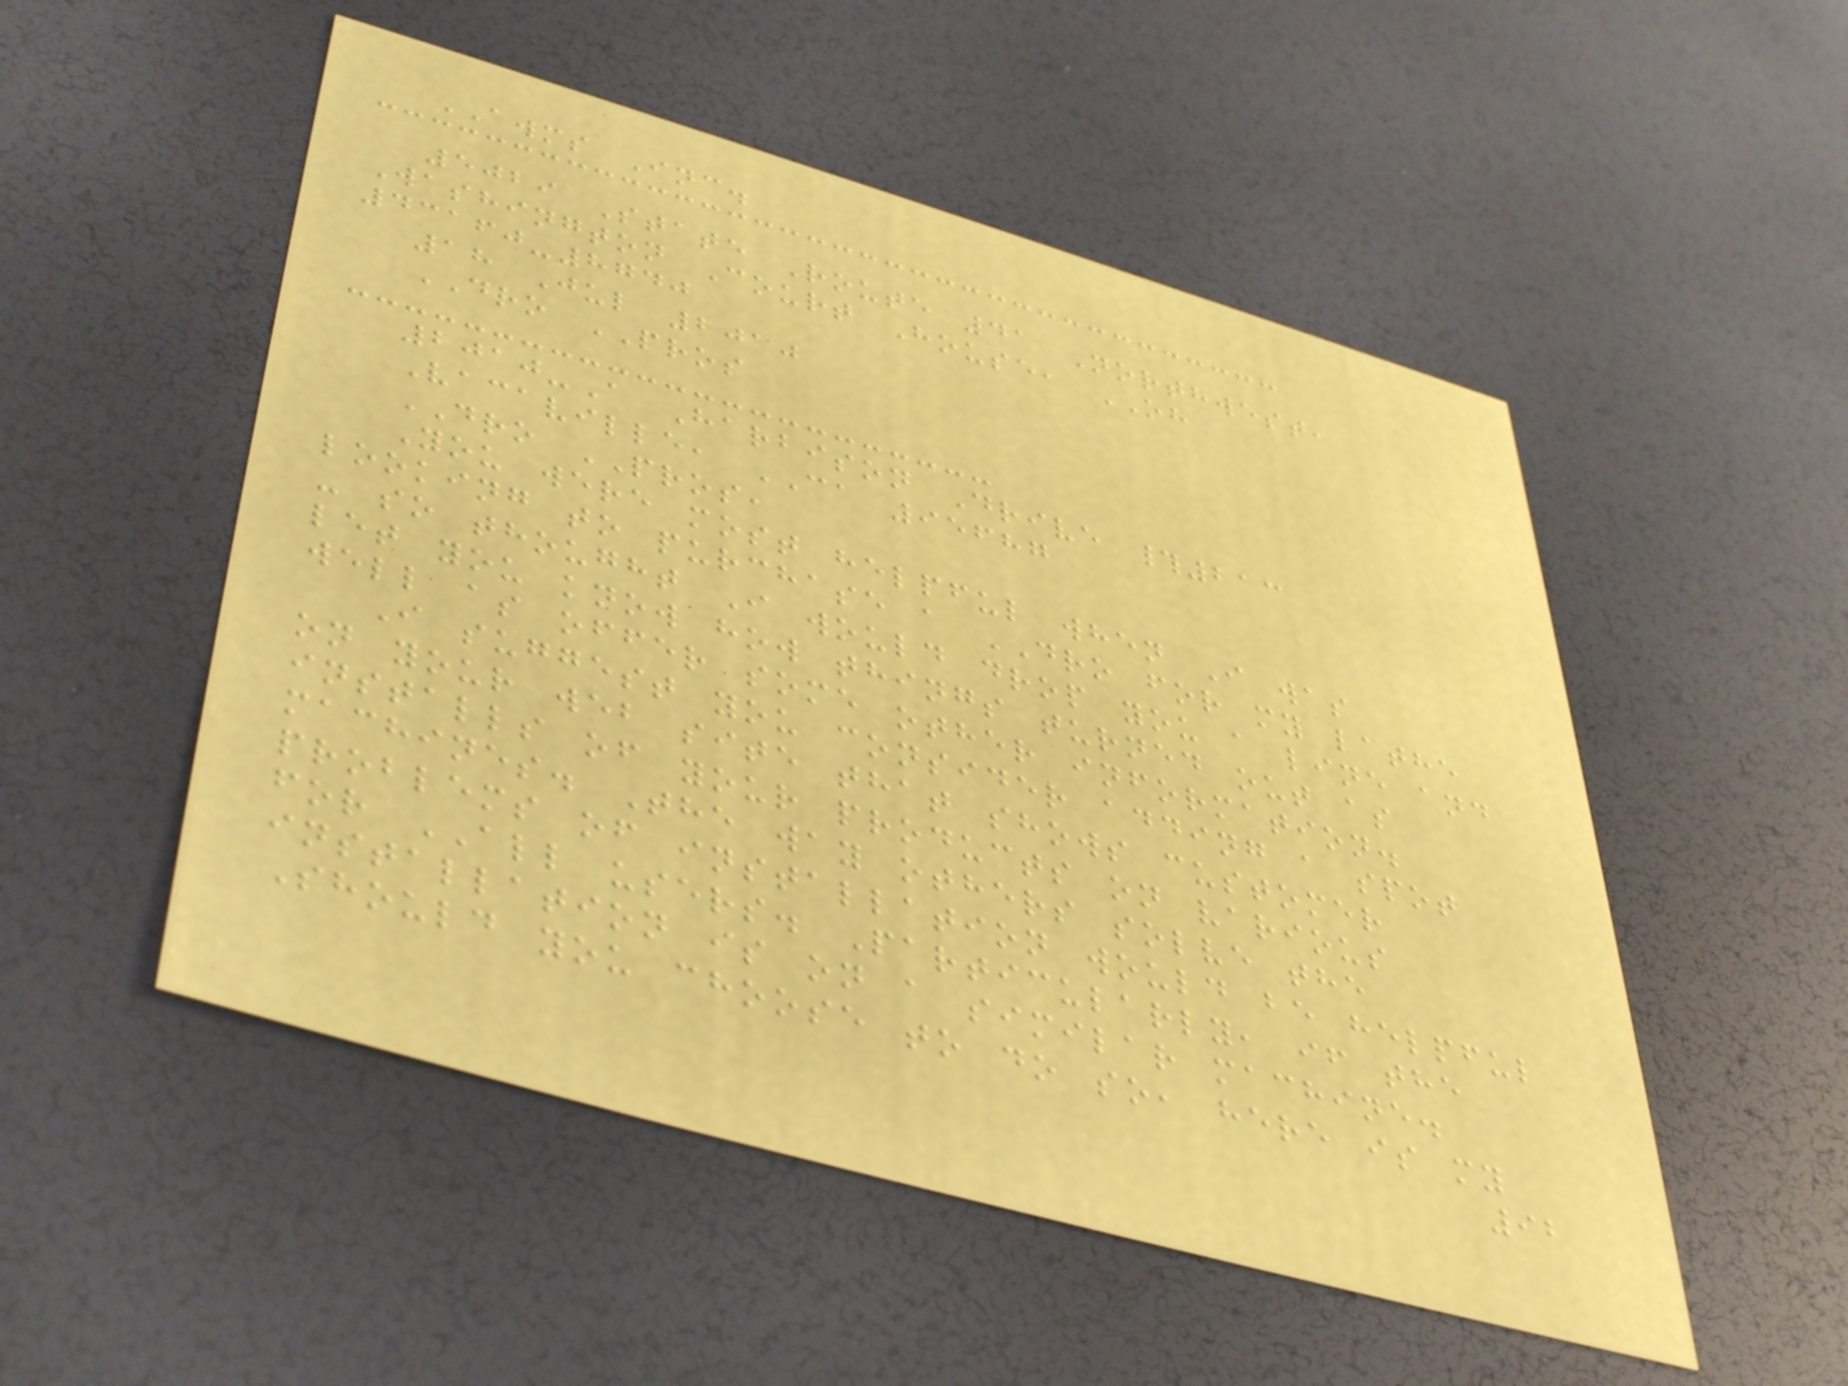AWMS Inc.
5029 State Route 41 Northwest,
Washington Court House, OH
43160-8740
18 Jul 2010
DRO PROS
2010-A Harbison Drive #213
Vacaville, CA 95687
DRO PROS,
You were most helpful when I was
looking to purchase a DRO for my lathe
- so thought I would drop you a line and
let you know how things turned out as
well as offer some other information.
I suggest you consider adding a spot
on your web site that shows customer
installs of your products on various
machines. The way others solve the
problems of installation would be helpful
for ALL users. Particularly, if the
installation is on a similar machine.
Should you choose to do so, here is my
92
